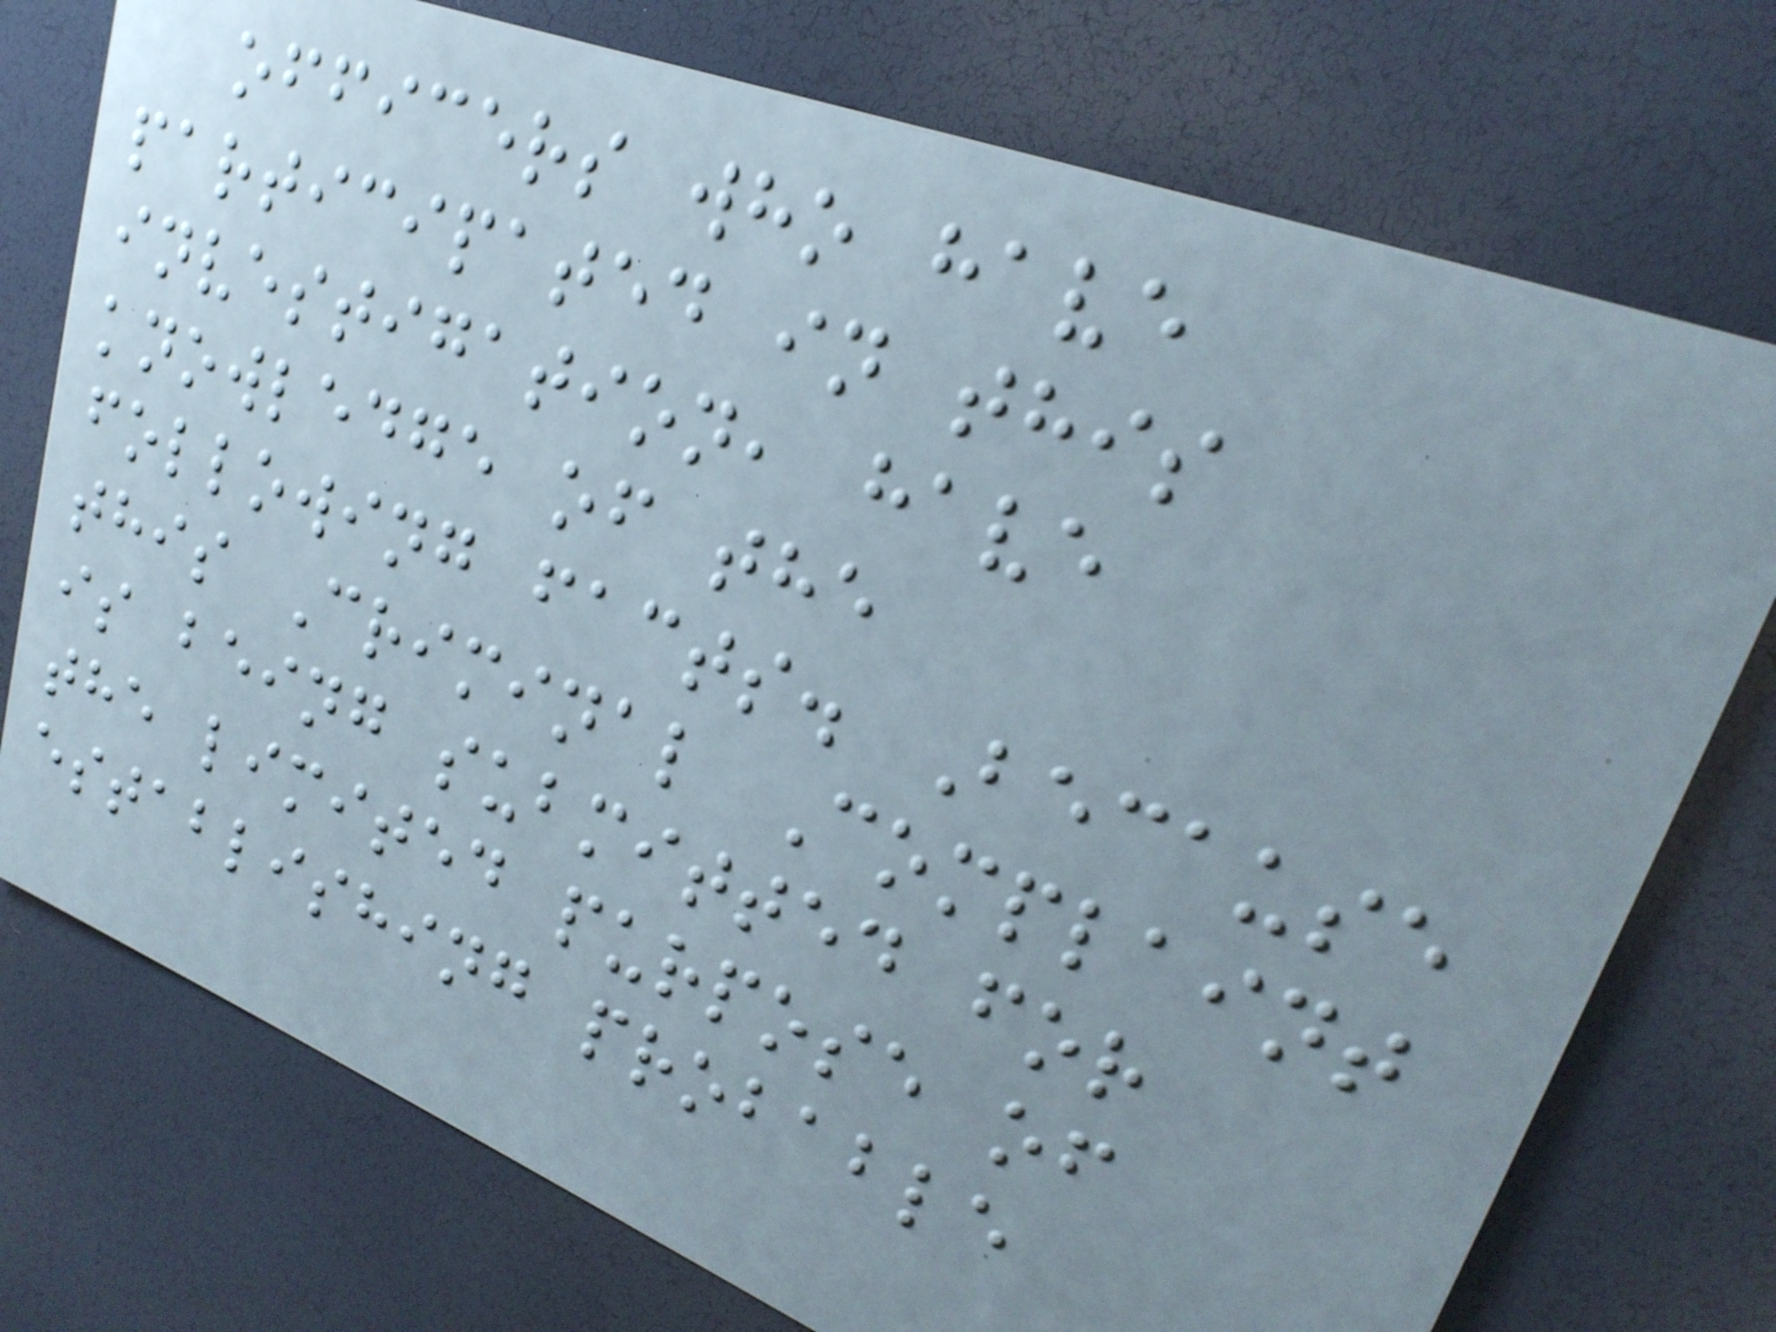officers who have
participated in this
investigation, have
knowledge of the
following facts. Because
this Criminal Complaint
is being submitted for
the limited purpose of
establishing probable
